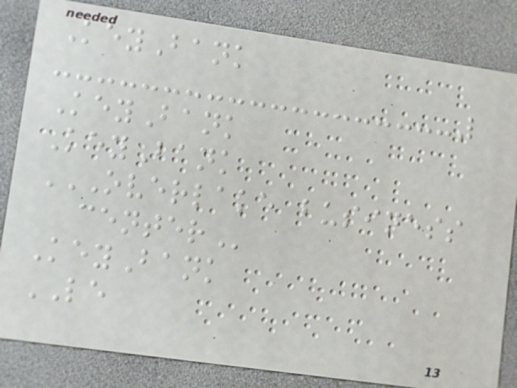KeyBank
KeyBank
KeyBank
OVERLAKE BUSINESS
CENTER
KeyBank
LE
